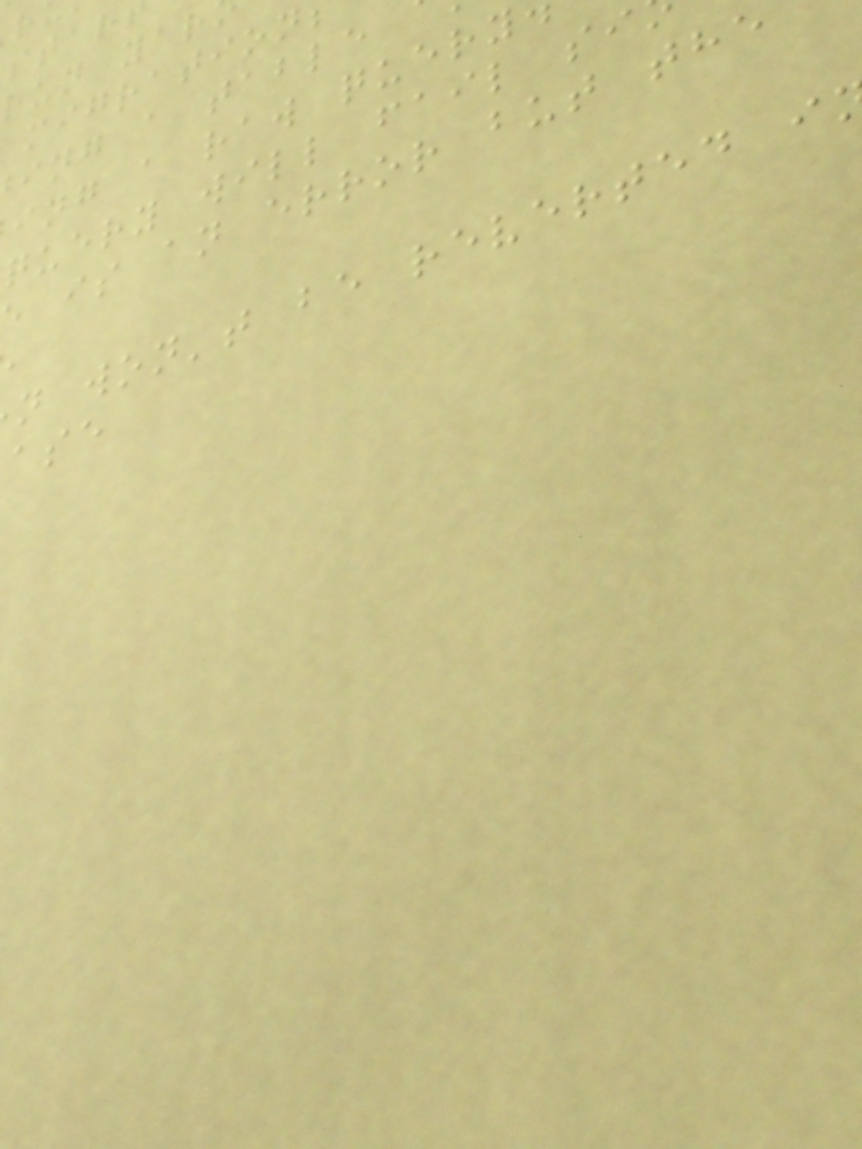migration
ing a table
ing a raw query
query will fail si
is an error but the
n won't be reverted i
